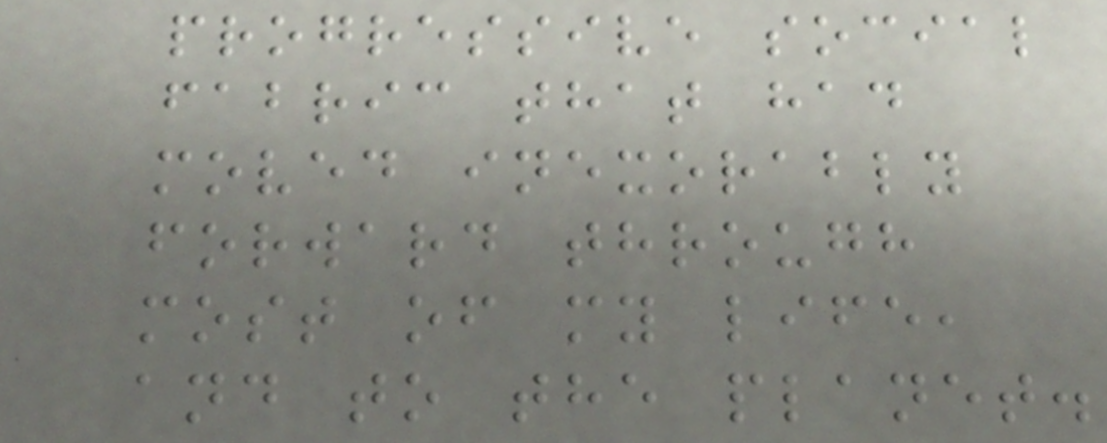progressive social
fabric that had
moved inexorably
forward through
most of my life,
and to the planet.
